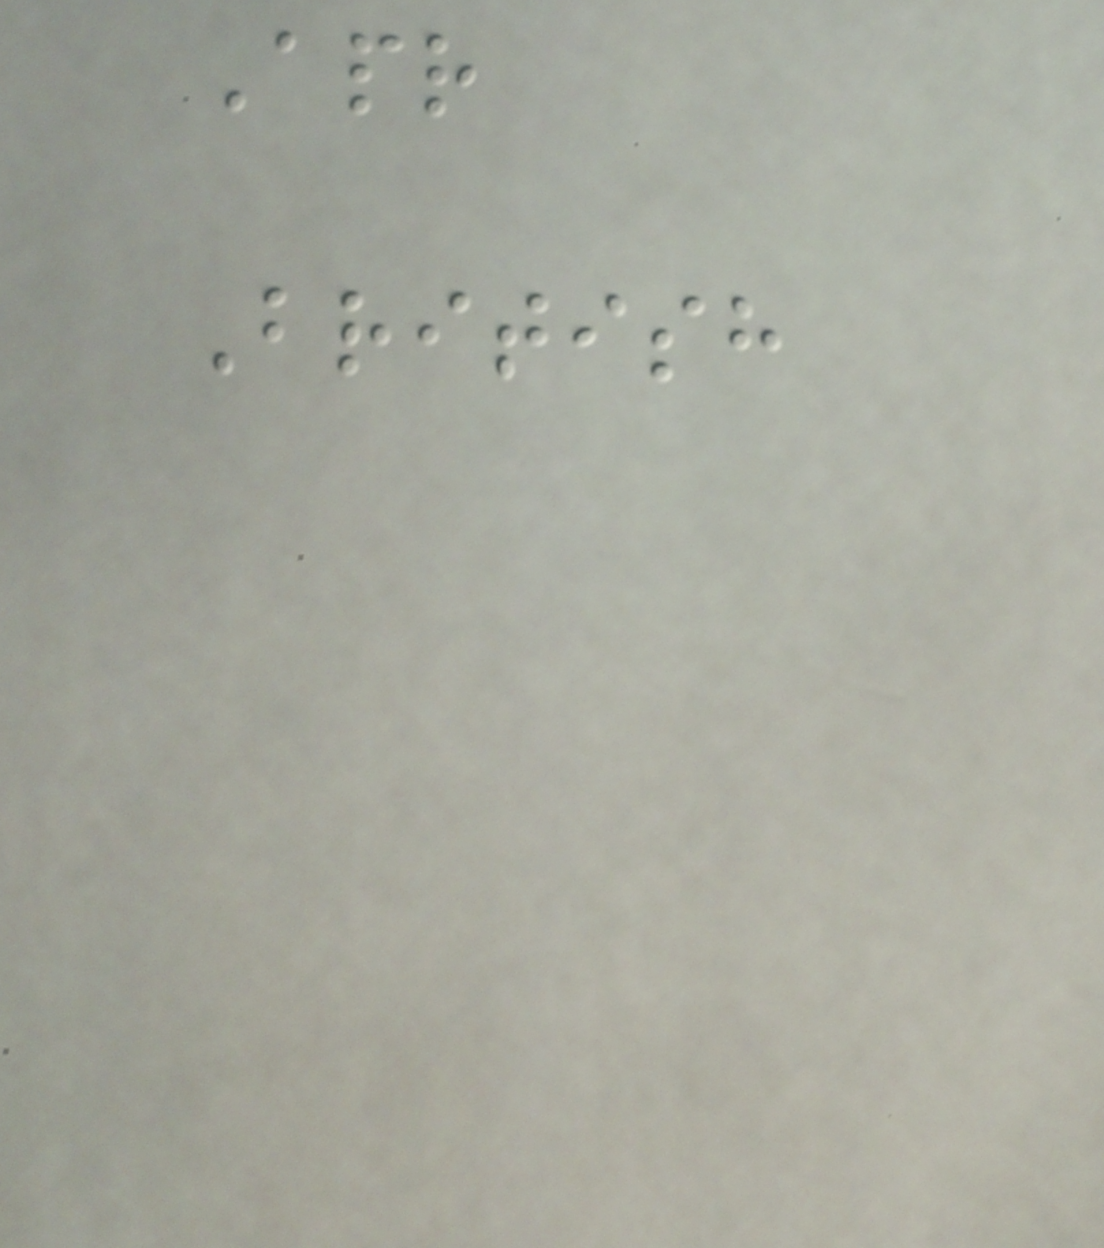Apr
British
